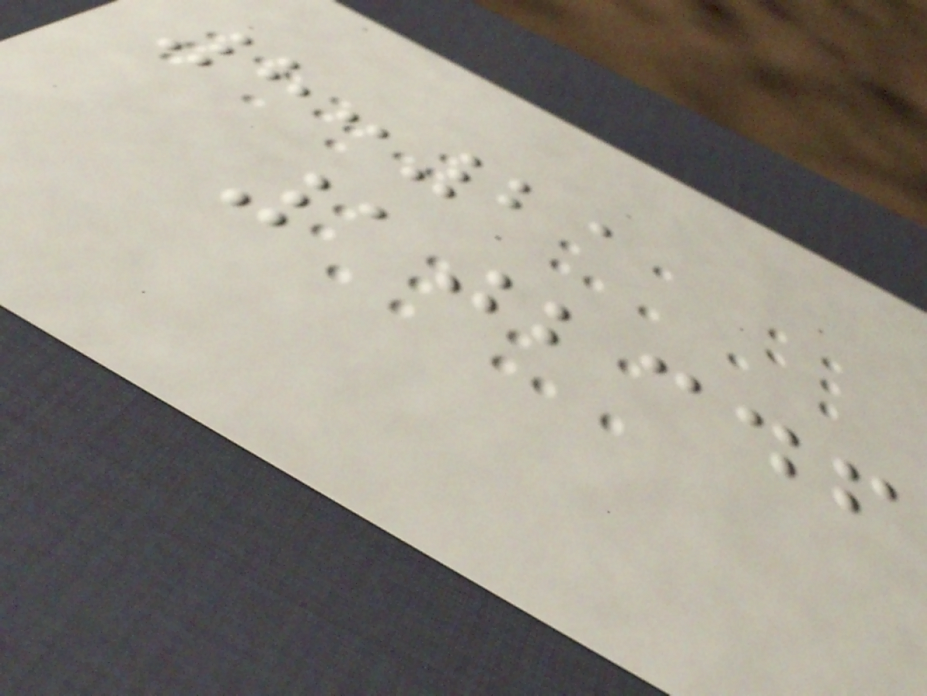8:21
102346
